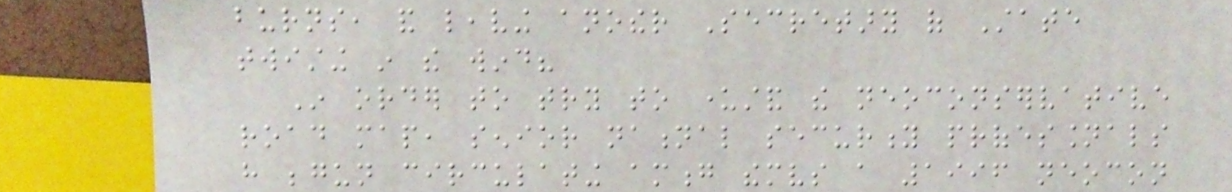burns, and leaving another Secretary of State
twisting in the wind?
In order to try to understand the neoconservative
road map, senior national security professionals
have begun circulating among themselves a 1996 neocon
